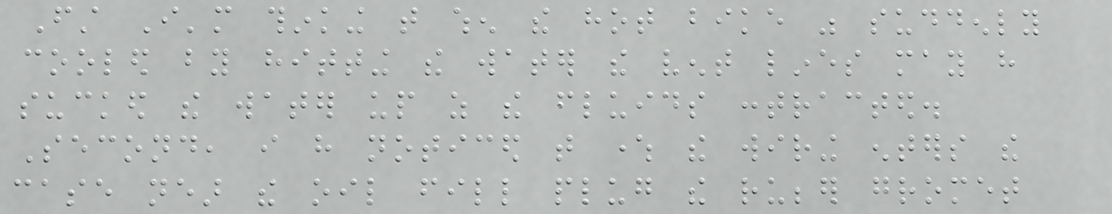First I'm thinking that when the hot bike was suddenly
cooled by hitting the water the vent lines may have
sucked the water up as the fluids contracted.
Second, i have noticed that where the wiring enters the
case near the oil fill plug the rubber gromet
